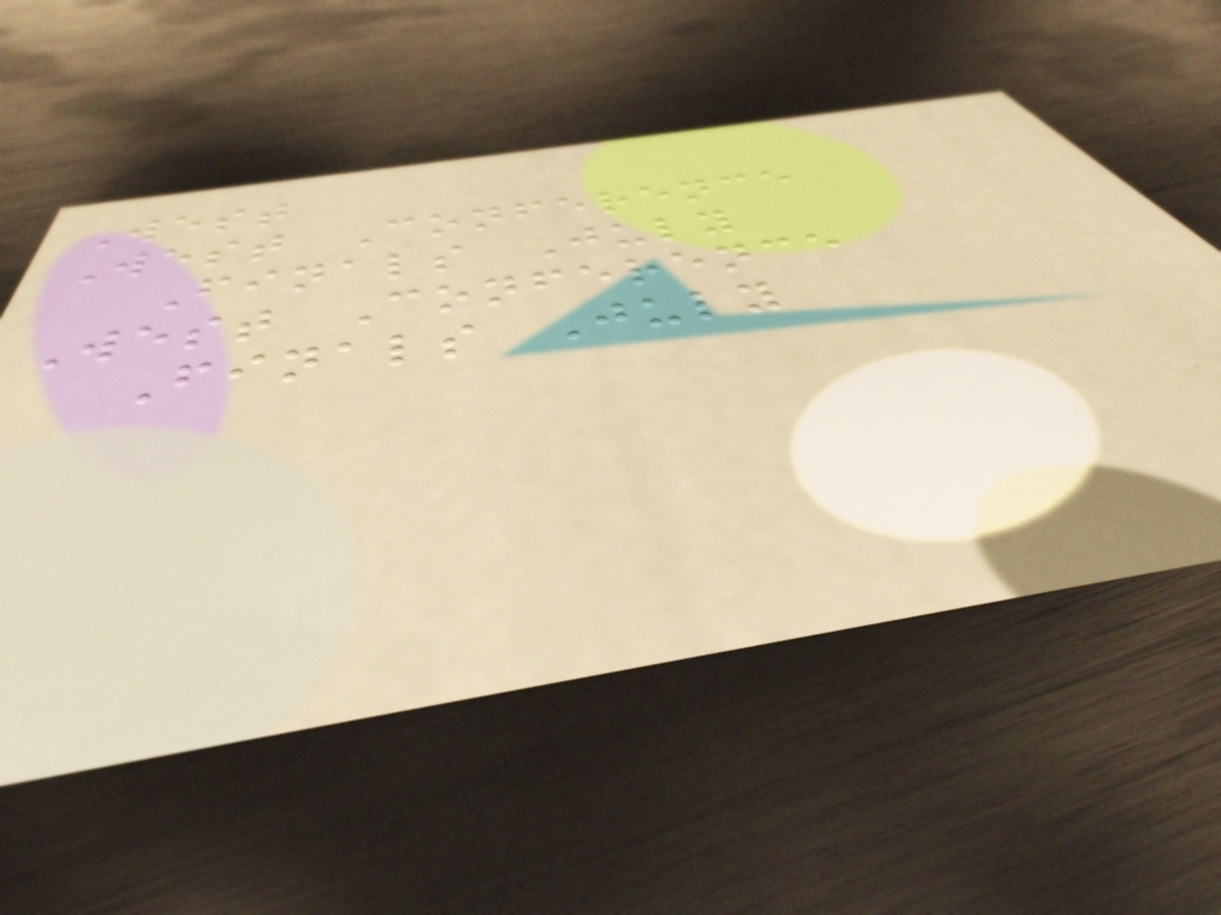West
West Conference
Finals July
West Conference
Finals July
